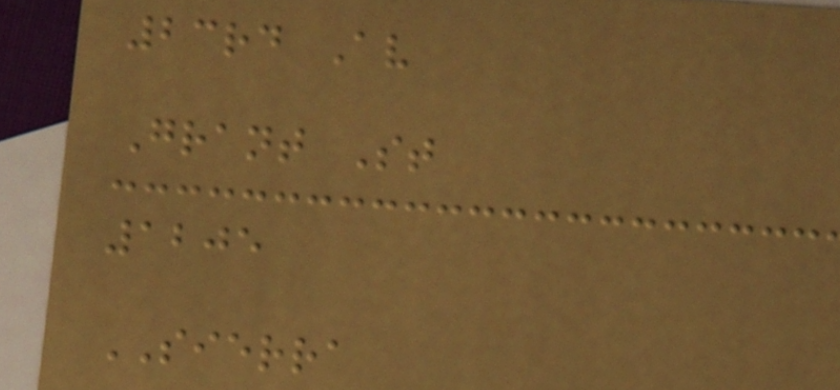23rd Av
Grant St
1205
SIERRA
